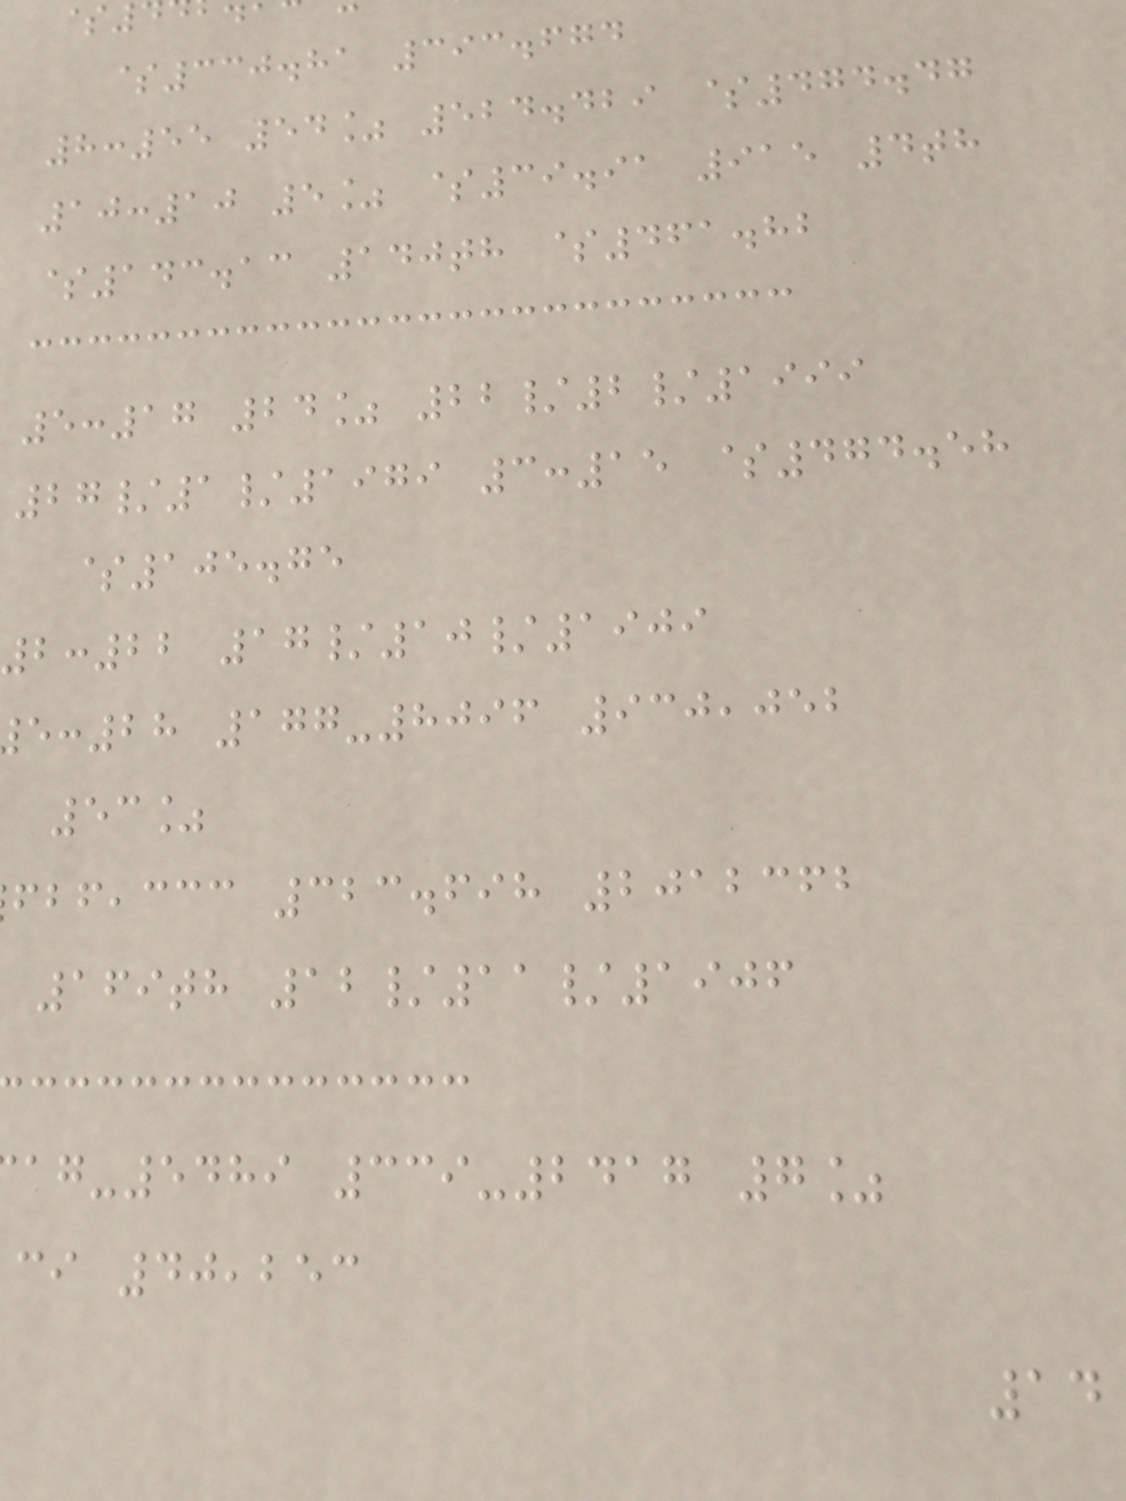$330.81 393.674
8:55 54% 524.429 $474.47
10:10 5% $39.91 915 4th
$143.13 140th $461.82
5:17 24% 22/2/1999
27/1/1979 3:15 $474.58
$105.75
2:22 17/10/1909
:28 177-8096 930,052
53%
,ccc 323.698 2012362
169th 12/11/1906
-5489 339-2417 7%
ci 40,253
14
